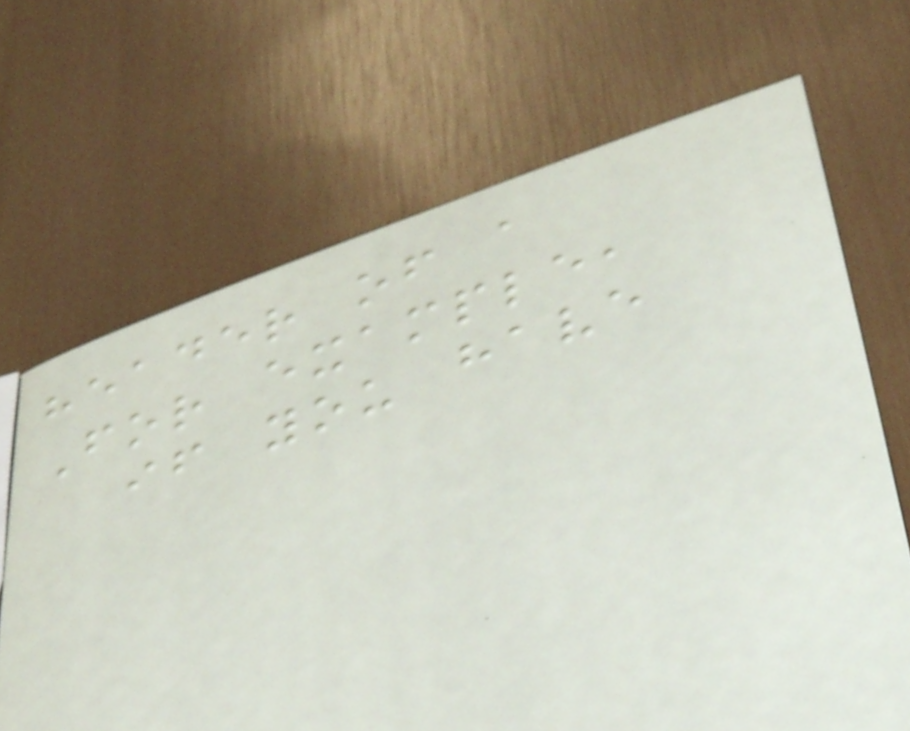header of a
For example,
if you have
